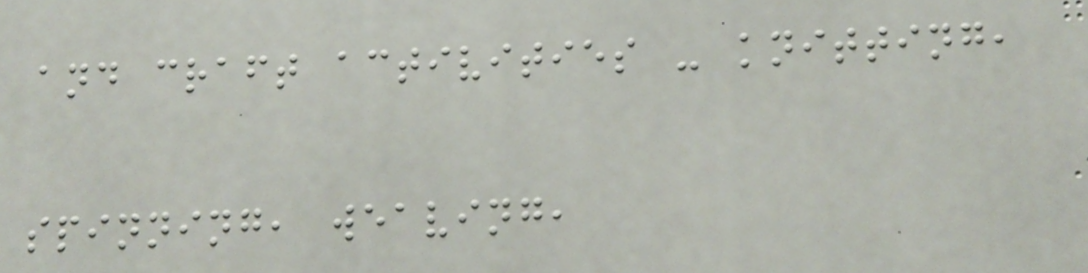and craft activities - knitting,
spinning, weaving,
